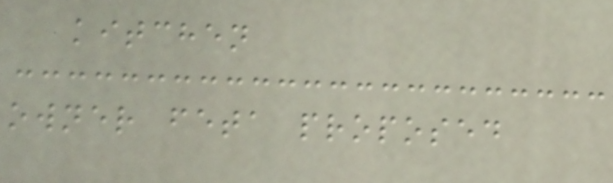kitchen
owner feta proposed
